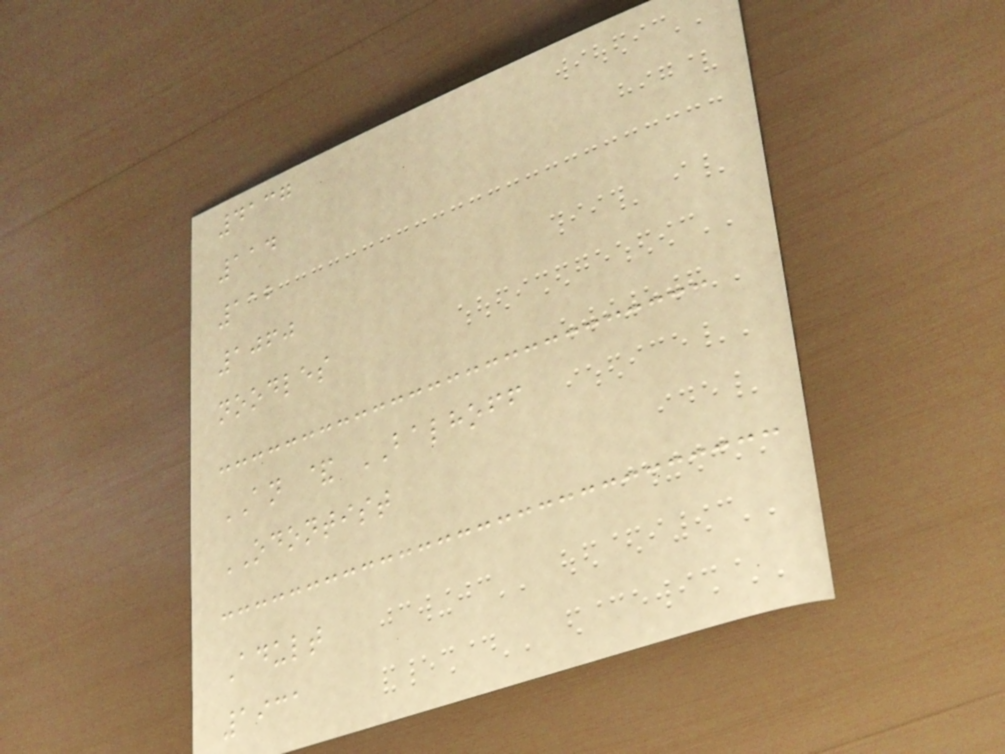4137
114
112
1060
noodles
AN & BALHOFF
ODONTIST
Adult
1931
